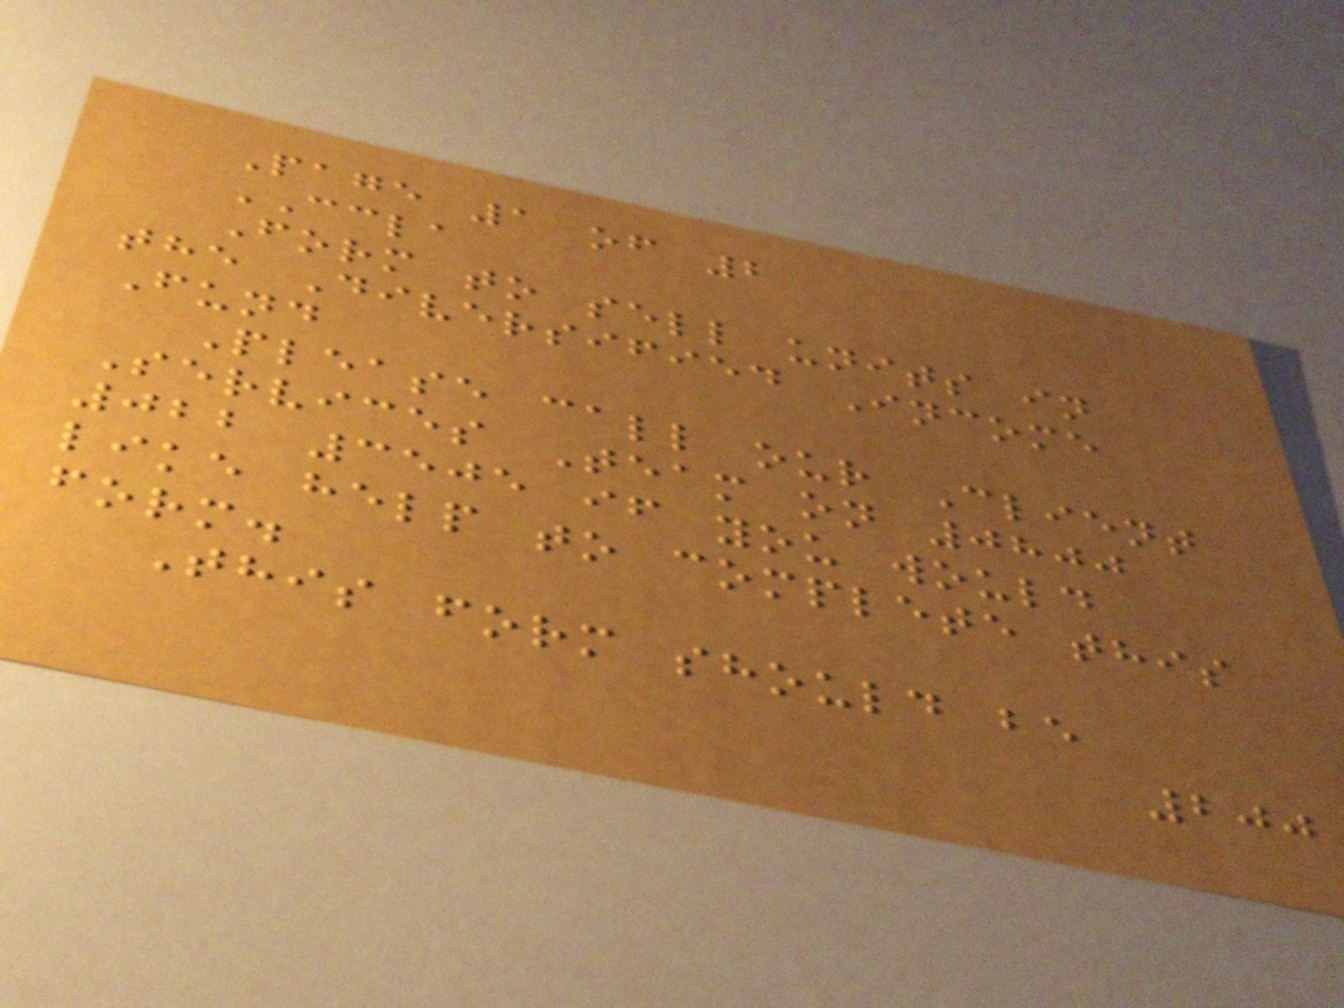Page 1 of 2
CCLA
Form to sell units in
the Diversified Income
Fund
Please call our Client
Services Team on 0800
022 3505 if you would
like help to complete this
form.
This form should be
200
